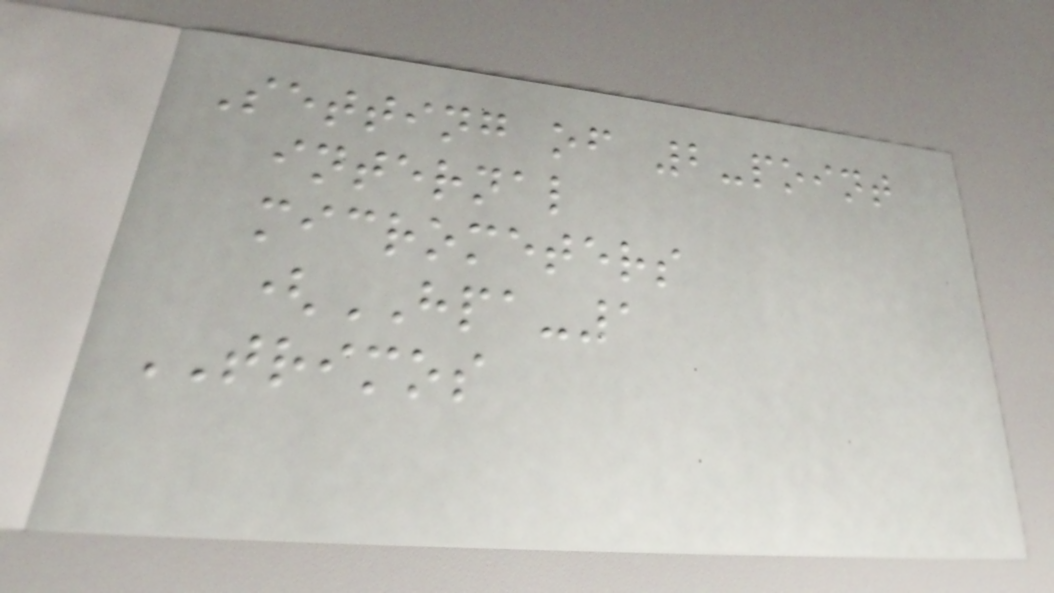Setting of 2-point
internal
micrometers
(HPA-1
TRIMOS
